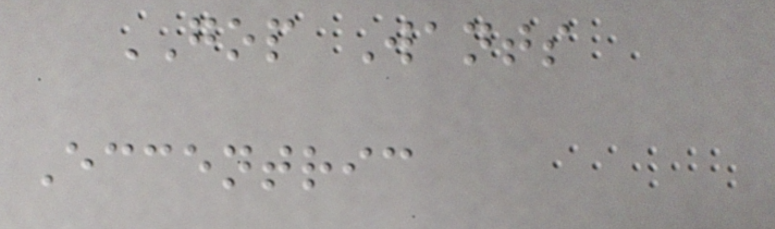GOP Wants
Eccentric
